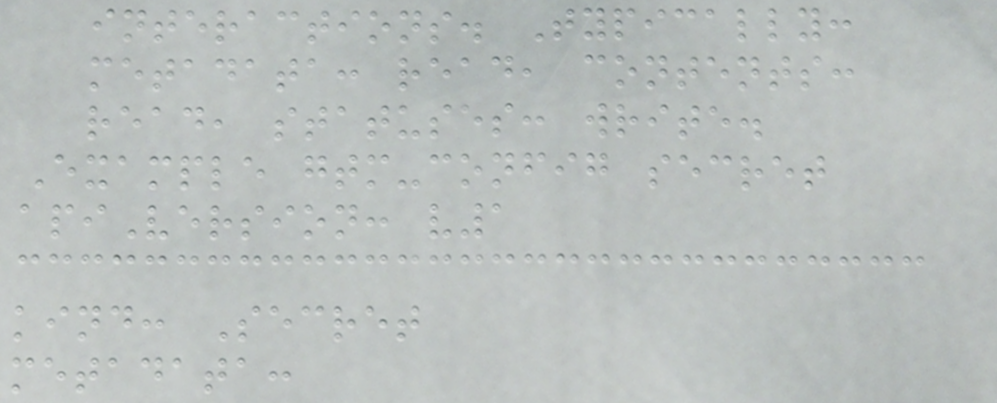interactions. Typically:
metadata: read, contents:
read, statuses: write.
Example gtm-config secret
apiVersion: v1
kind: Secret
metadata:
